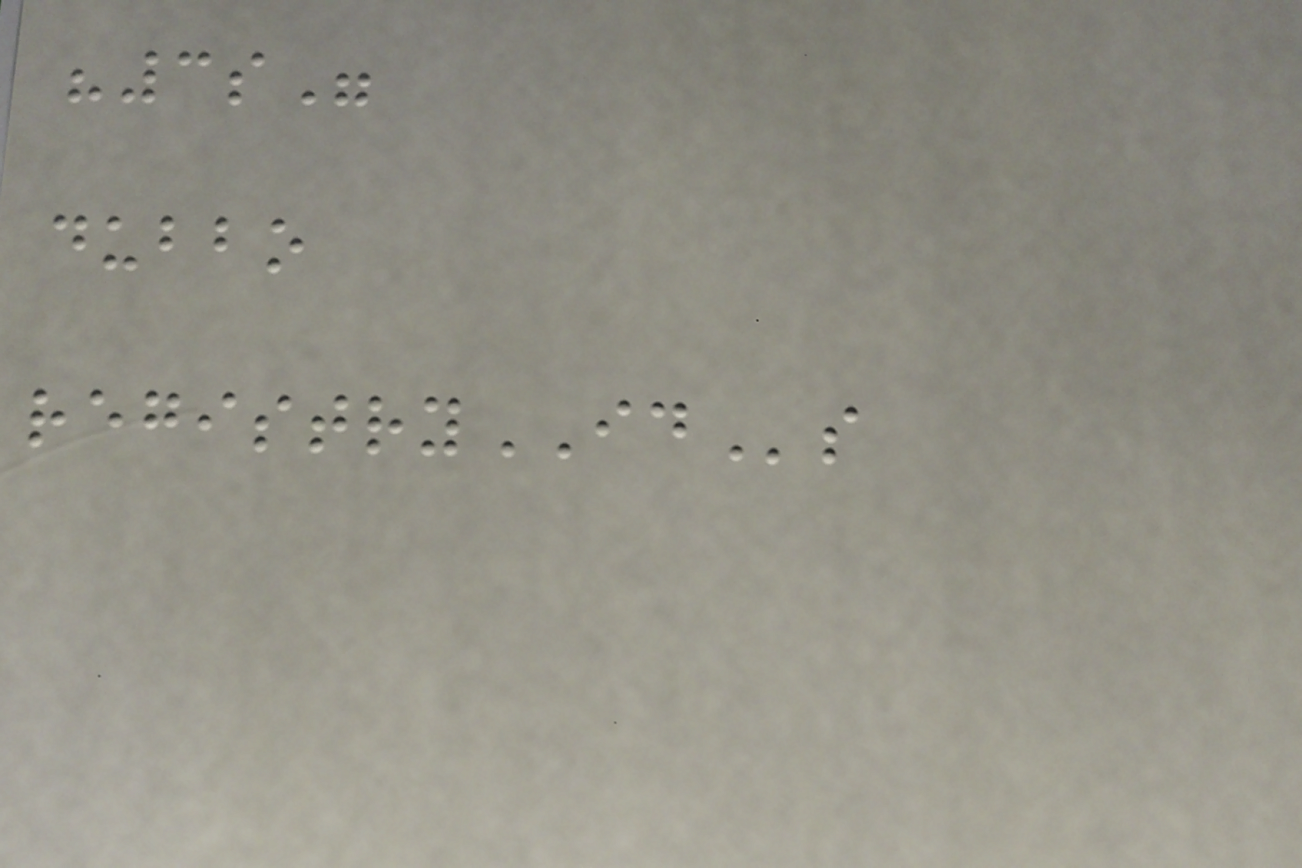"3s"
dubbo
registryIDs
